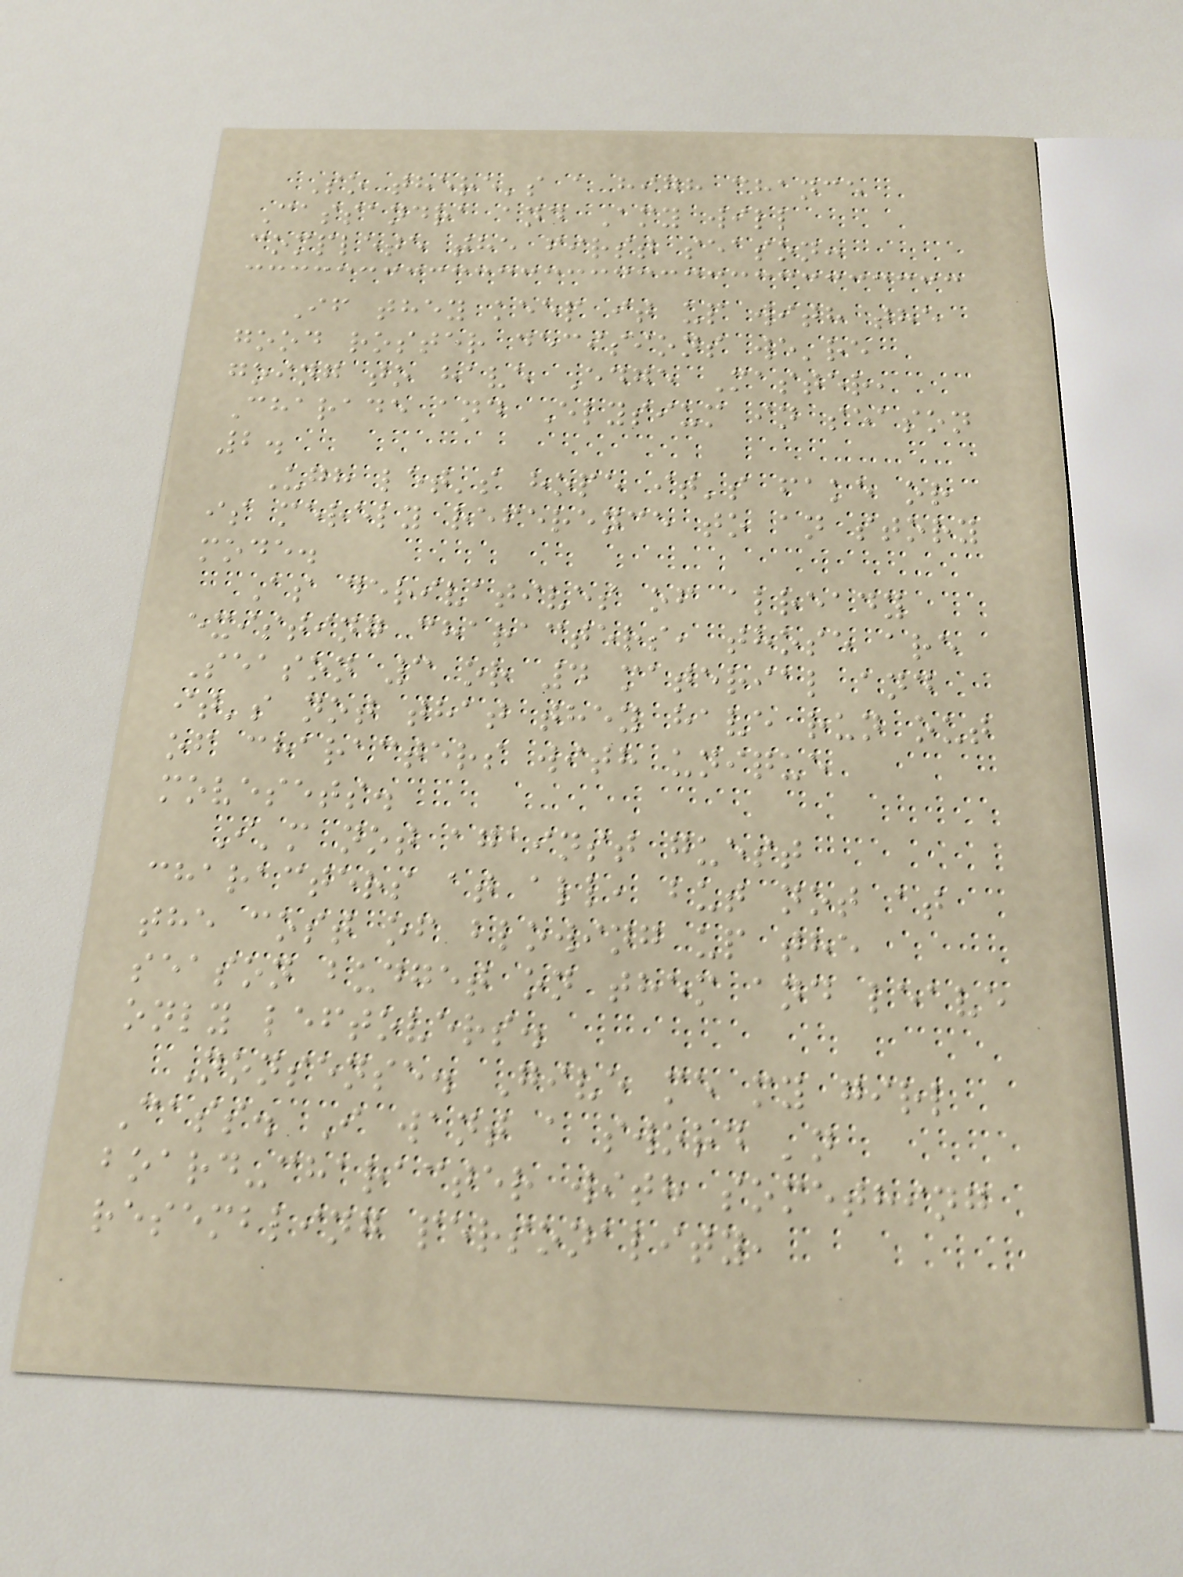So there's a high chance
Cassandra and Amy will
complete the first season:
If they keep it up with the
good roster decisions we're
going to have Edge Master,
Charade and Elysium in season
2.
Ugh let's hope it's fake or
is merely reference to an story
mode.
As derivatives of already
existing characters, those are
Season 3 or 4 material and
it's not that they have run out
of characters with unique
movesets.
I'm not against guest
characters at all, but not at
the cost of blowing up the
season budget on them and leave
only leftovers.
Nonsense. Give me my girl
Cass. I want a sword 'n
board-character with something
resembling personality,
